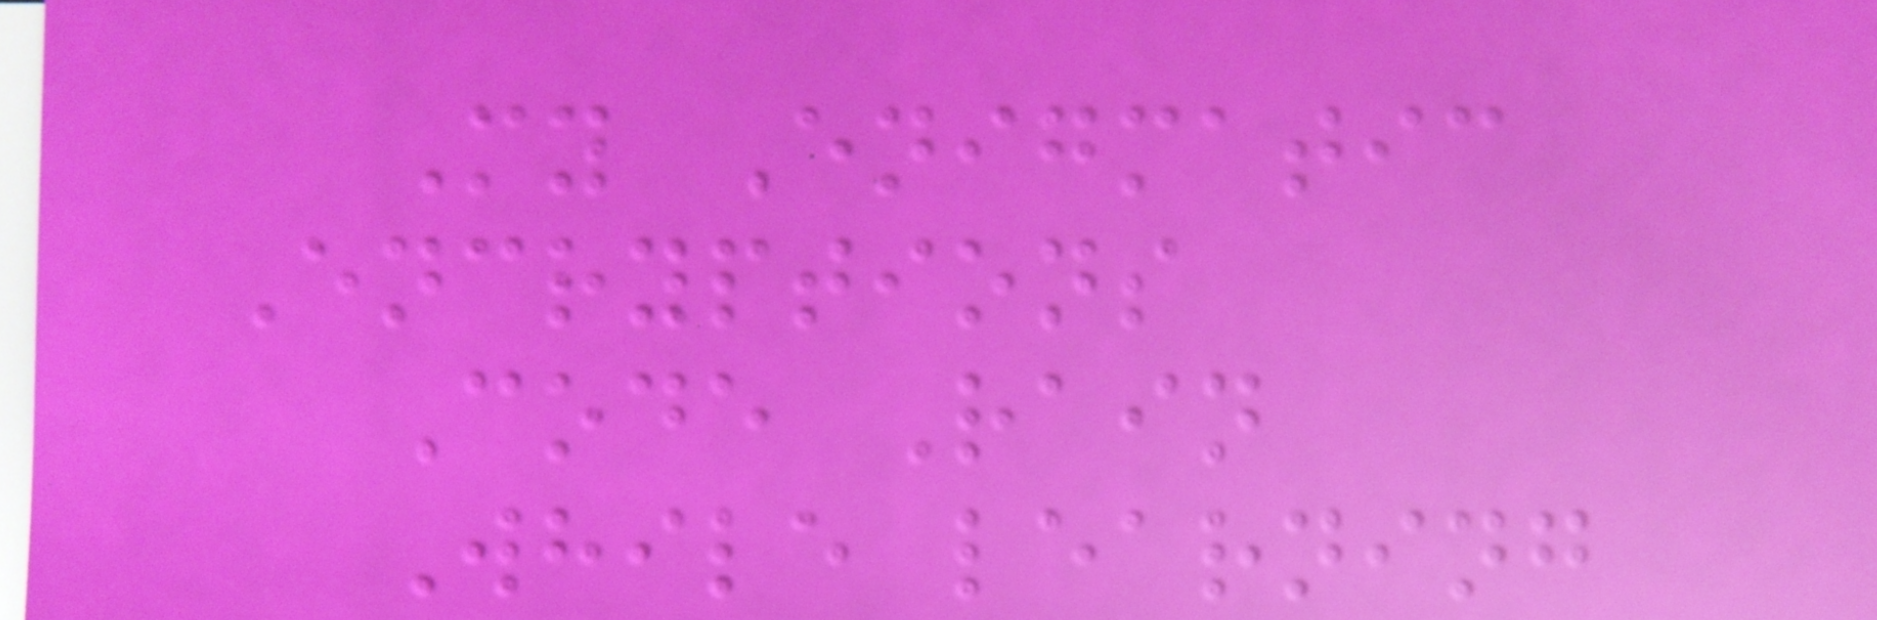My Enigmatic
Encryptions
Code Rain
While learning
